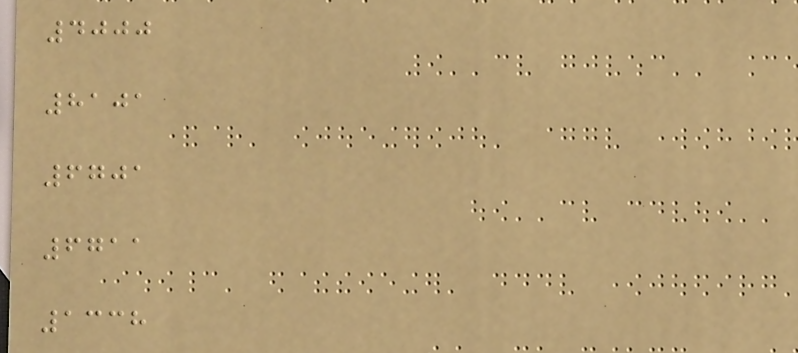4000
8101
6701
6711
1338
